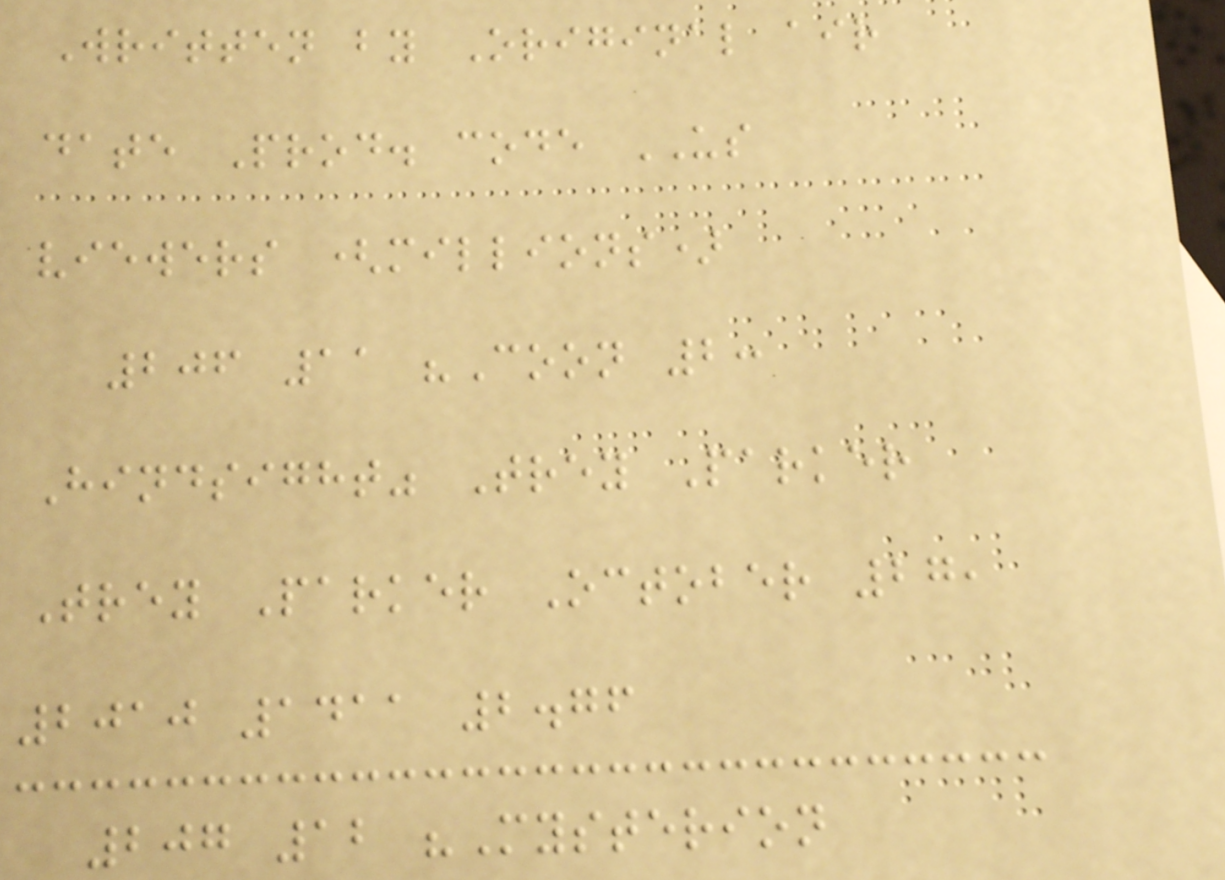Written by Original air
date Prod. code US
viewers (millions)
206 11 "Coon 2:
Hindsight" Trey Parker
Trey Parker October 27,
2010 1411 2.76
207 12 "Mysterion
